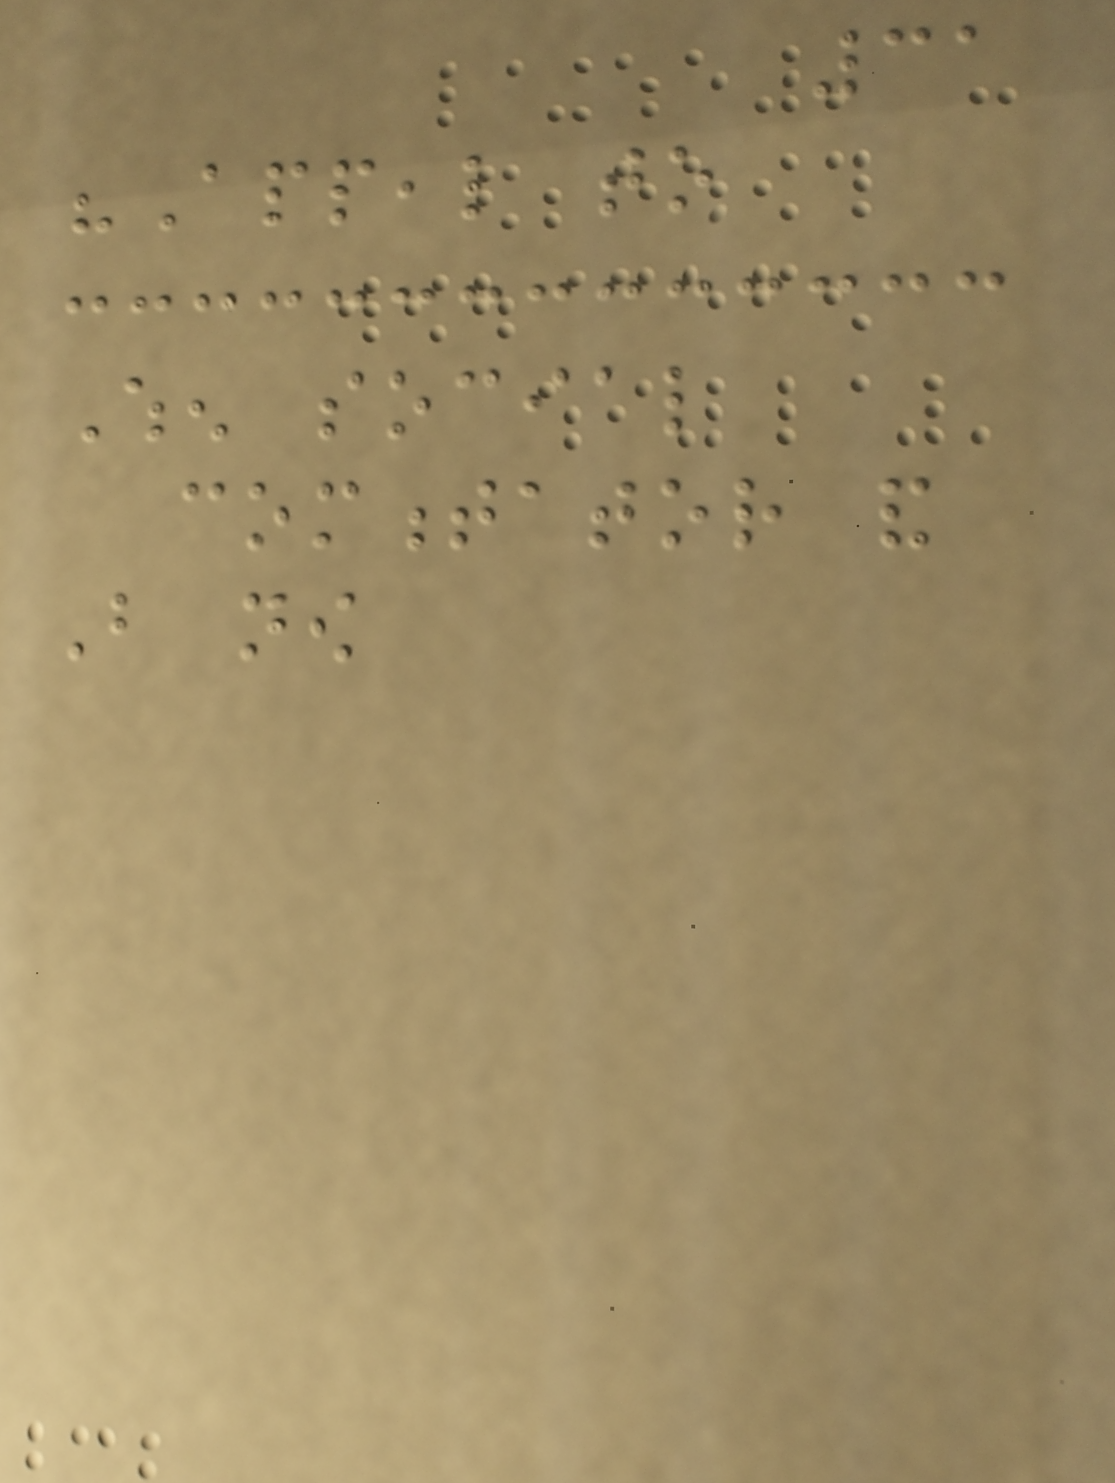31
"Appeal to
When social
commentator and
But now
